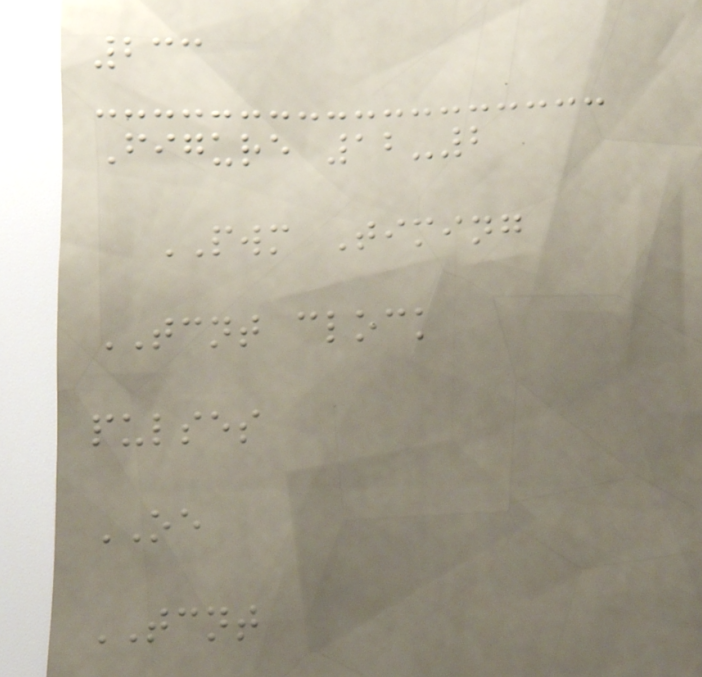233
Figure 12-2
PWM Timing
TCNT clock
pulses
OE
TCNT
